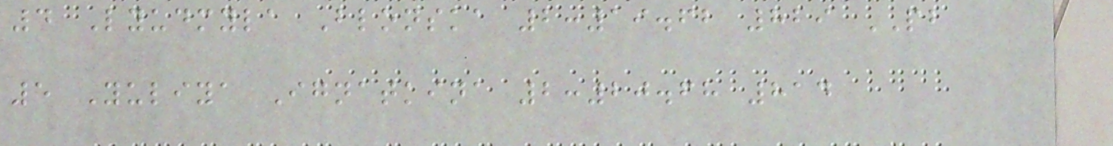4 Lyudmyla Blonska 2:19.62 829 PB
5 Yuliya Ignatkina 2:20.68 814
